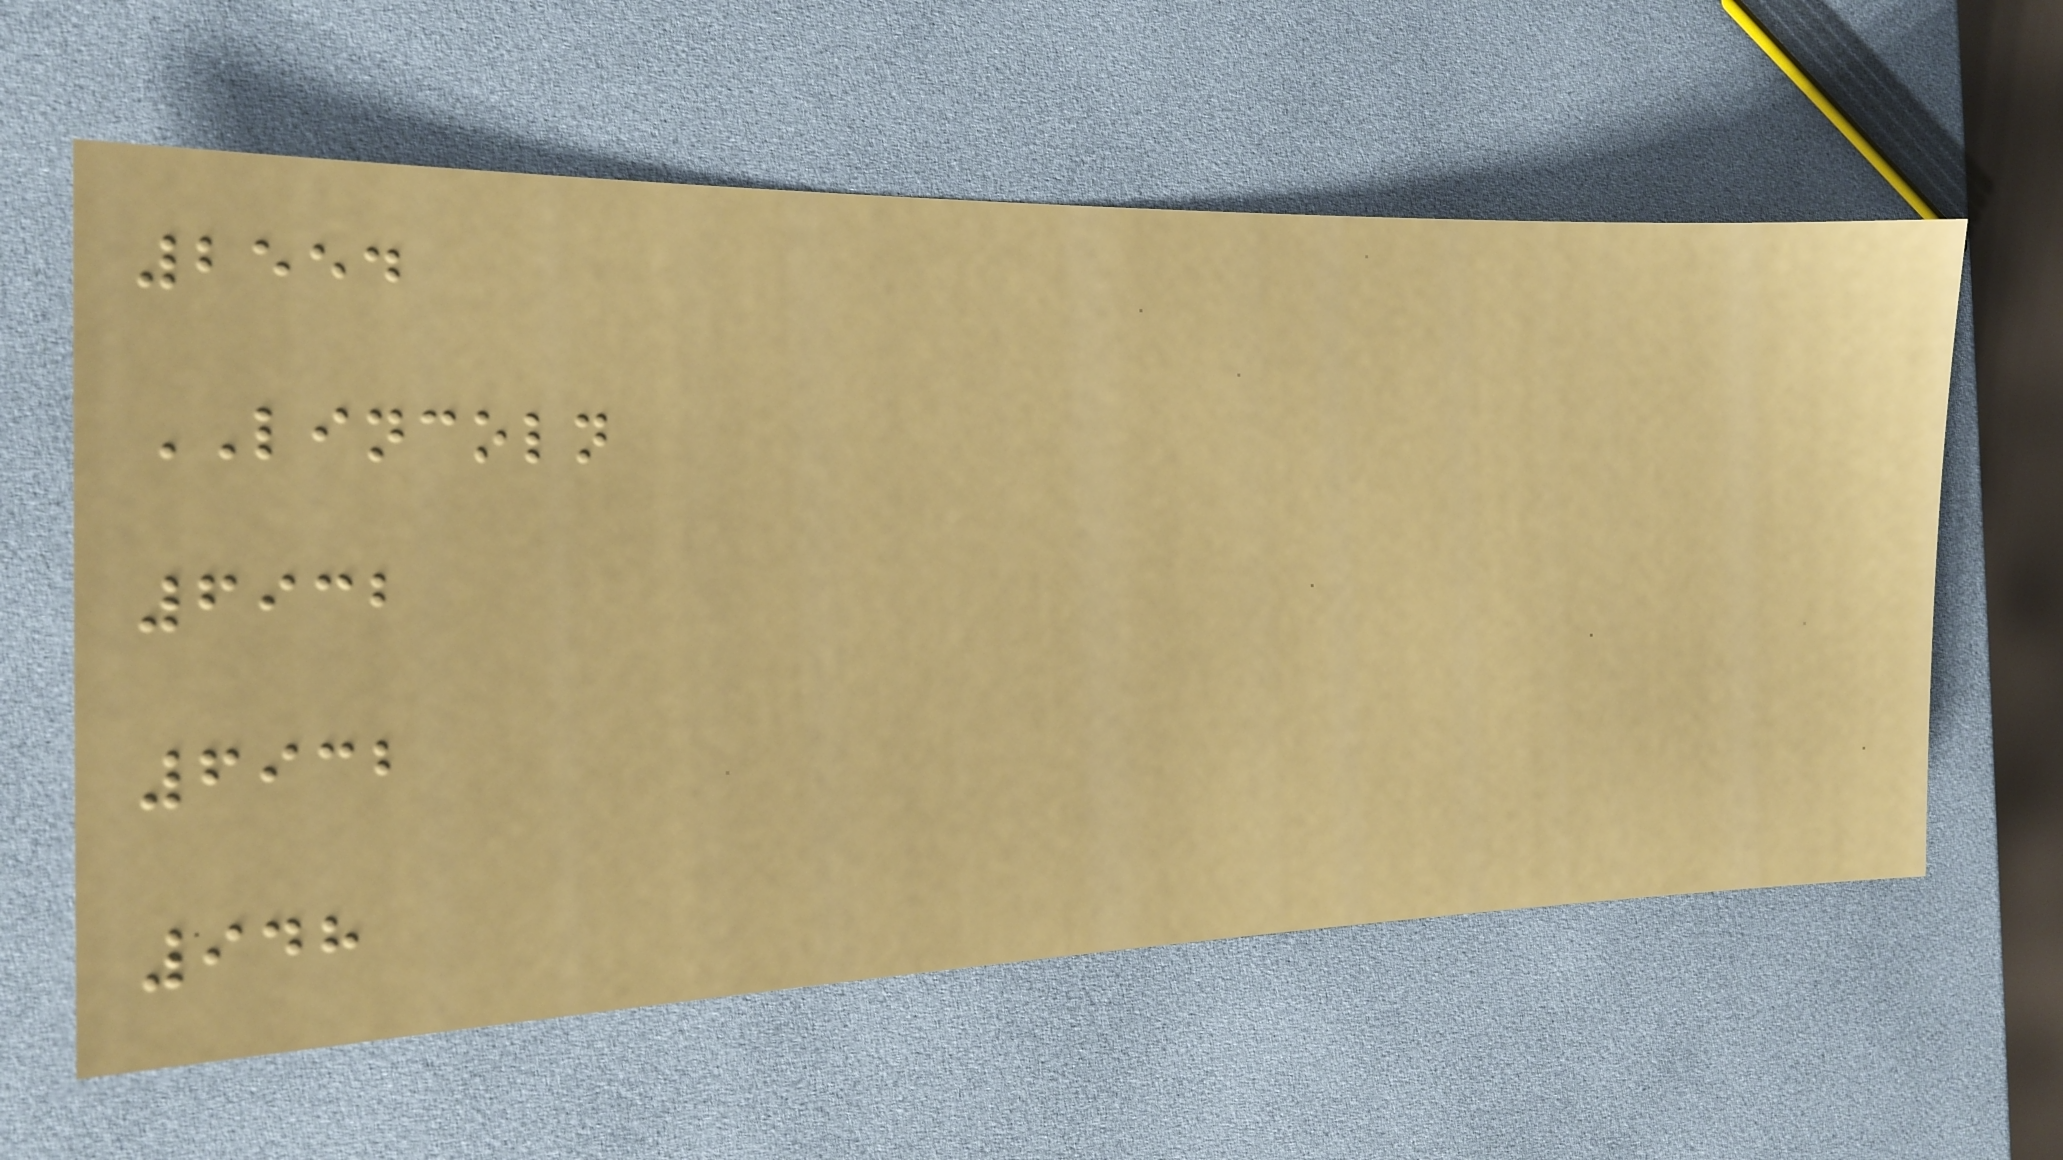2554
LINCOLN
6932
6932
948
